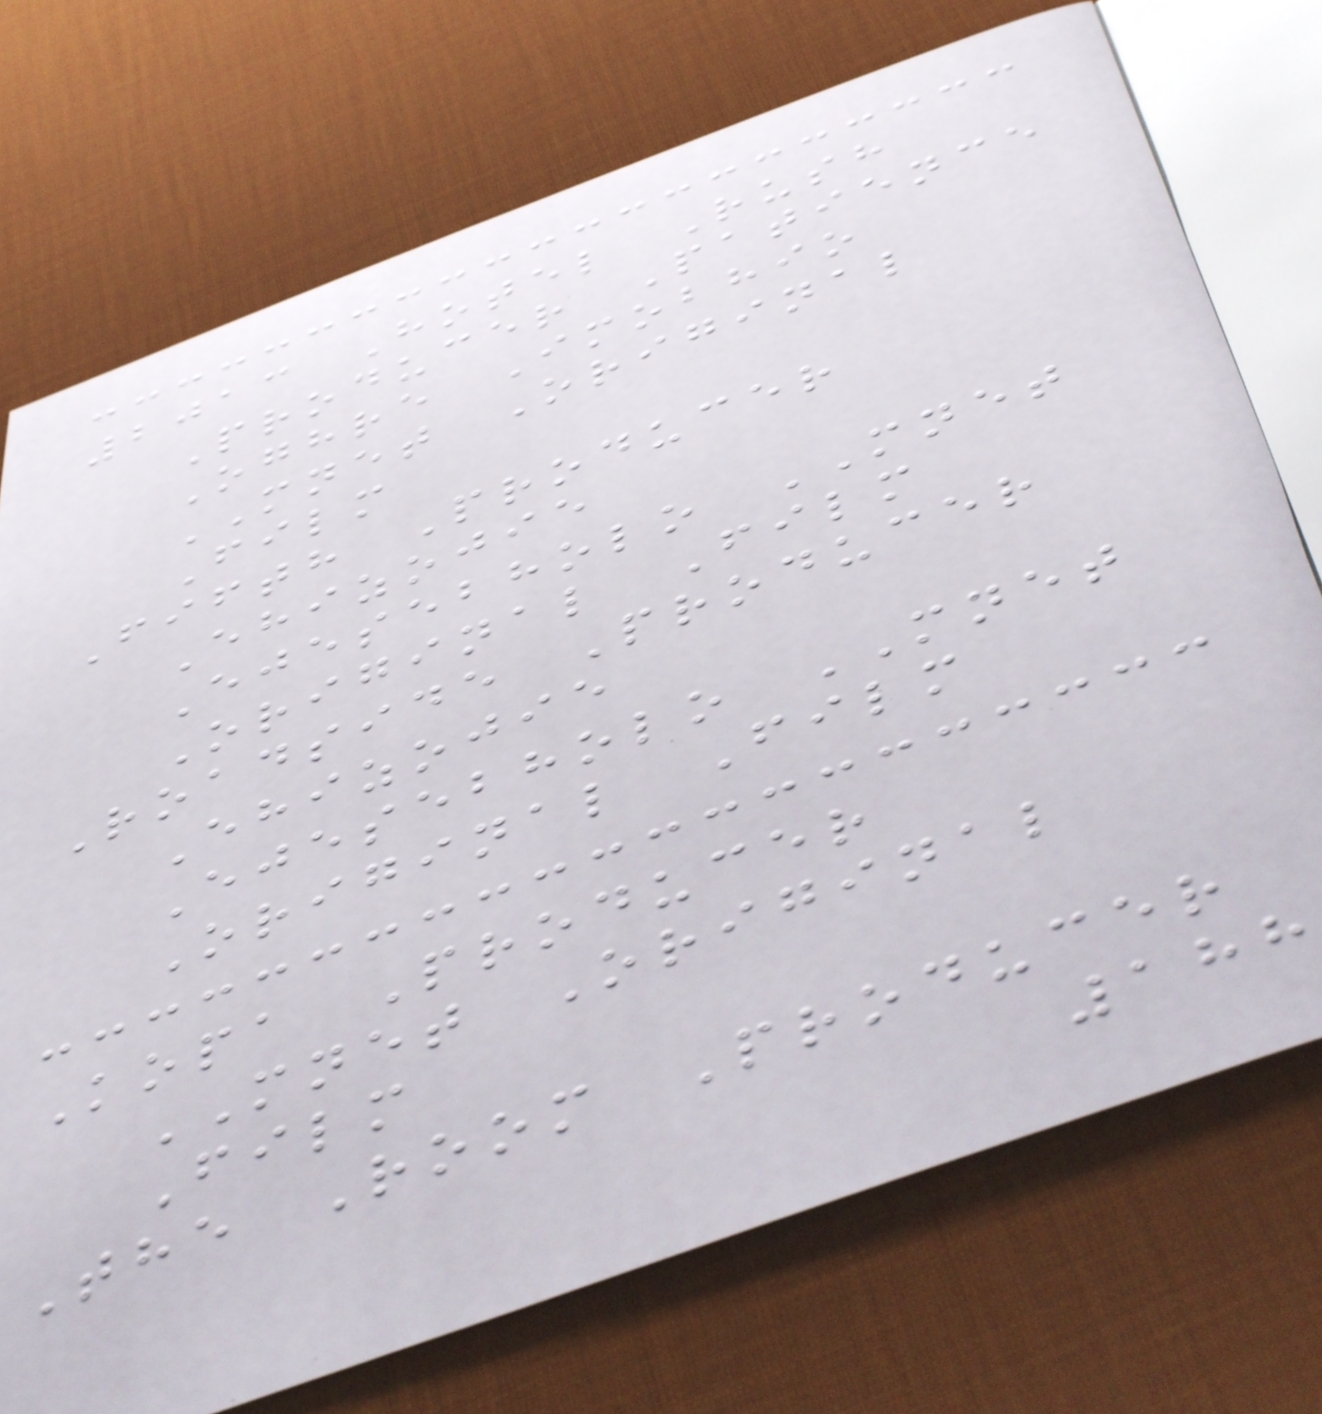2013 Hotel Rush
Producer Patience
Oghre Imobhio
MNET Original
Film
Fifth Producer
Ehizojie
Ejesebholo MNET
Original Film
Roadside Producer
Ehizojie
Ejesebholo MNET
Original Film
Kopa Producer
MNET Original
Film
The Room Producer
188
